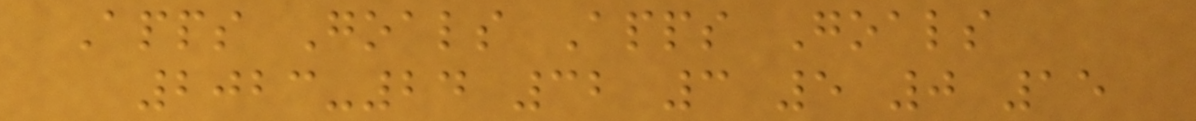Apps Goals Apps Goals
2023-24 32 3 5 0 15
